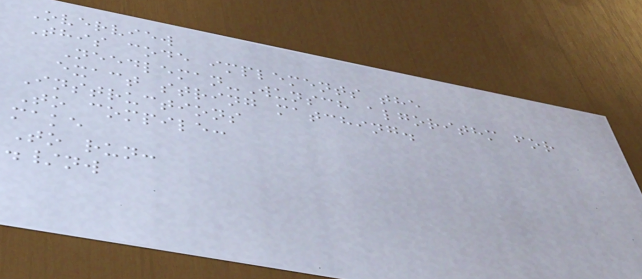Overview
This code implements the
Needleman-Wunsch algorithm for
exact string matching.
Instructions
To compile:
make
To run:
./nw
